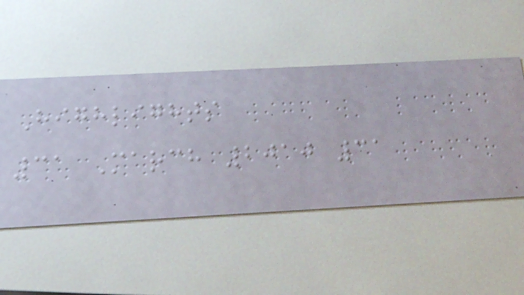Highlights
31 March 2010 31
